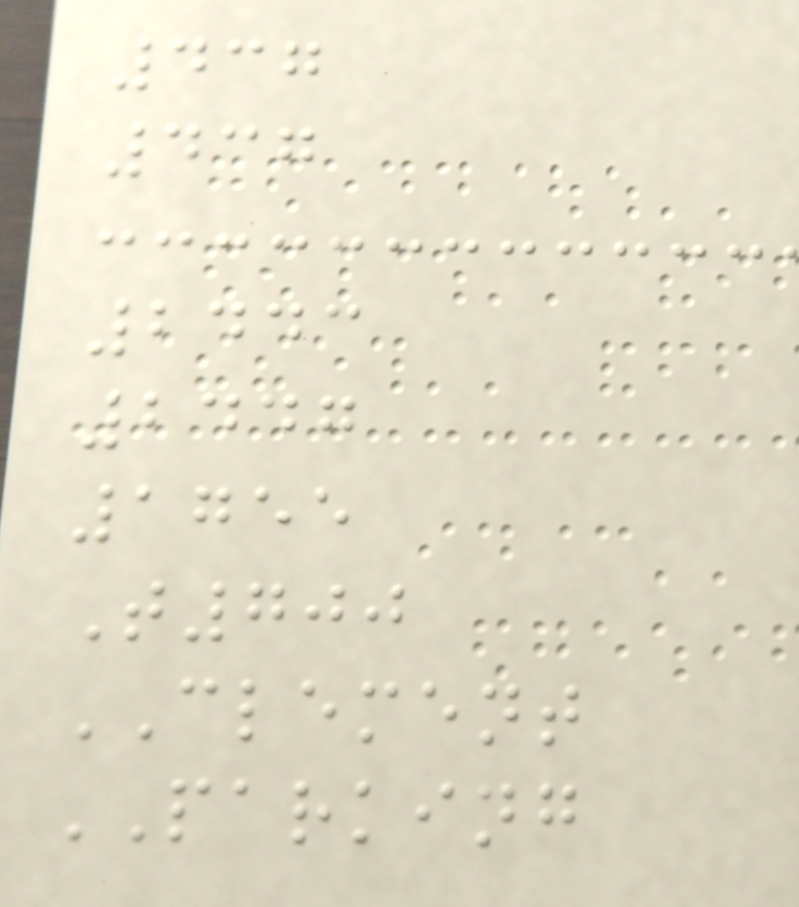437
437
2443
2447
1755
T700
CLEMENT
PARKING
